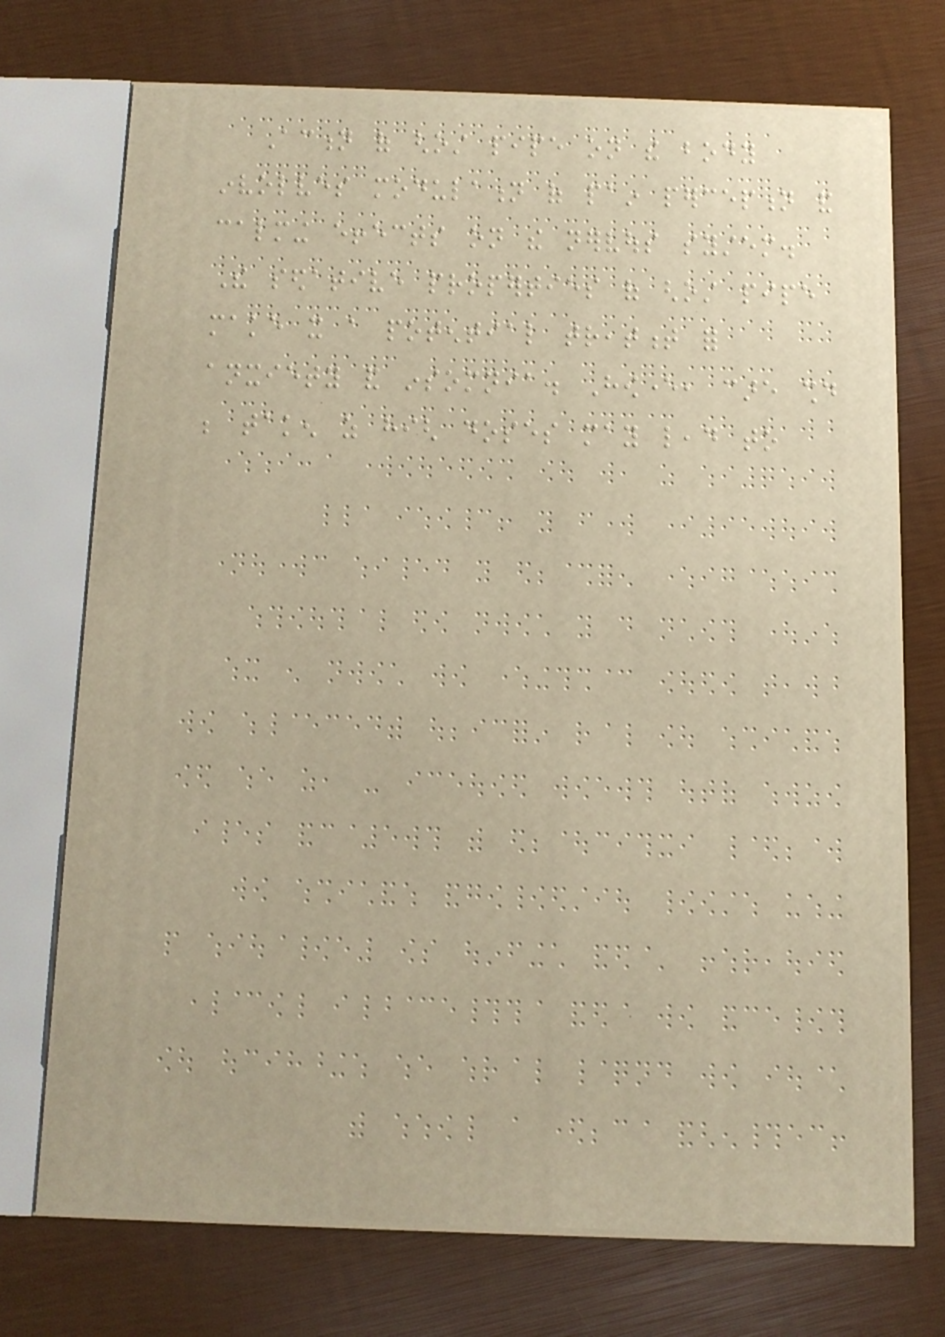Action of ghost pipe on the body
involves modulation of pain perception and
calming effects on the nervous system.
The sedative properties of ghost pipe
make it a potential treatment for
anxiety and insomnia. However, care should
be taken as high doses may lead to
